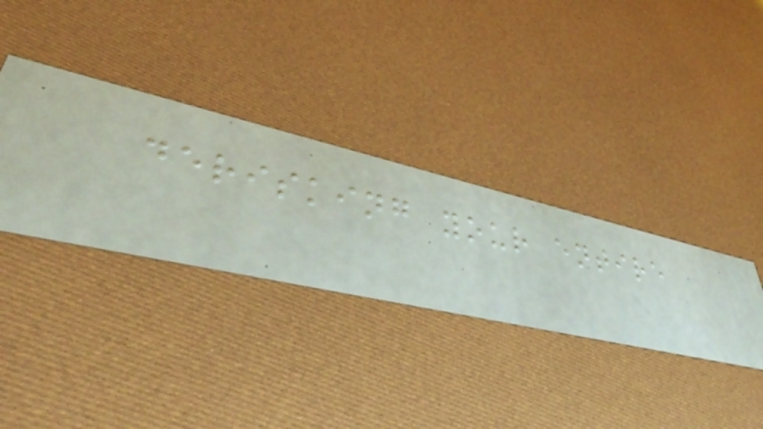derisking your entire
